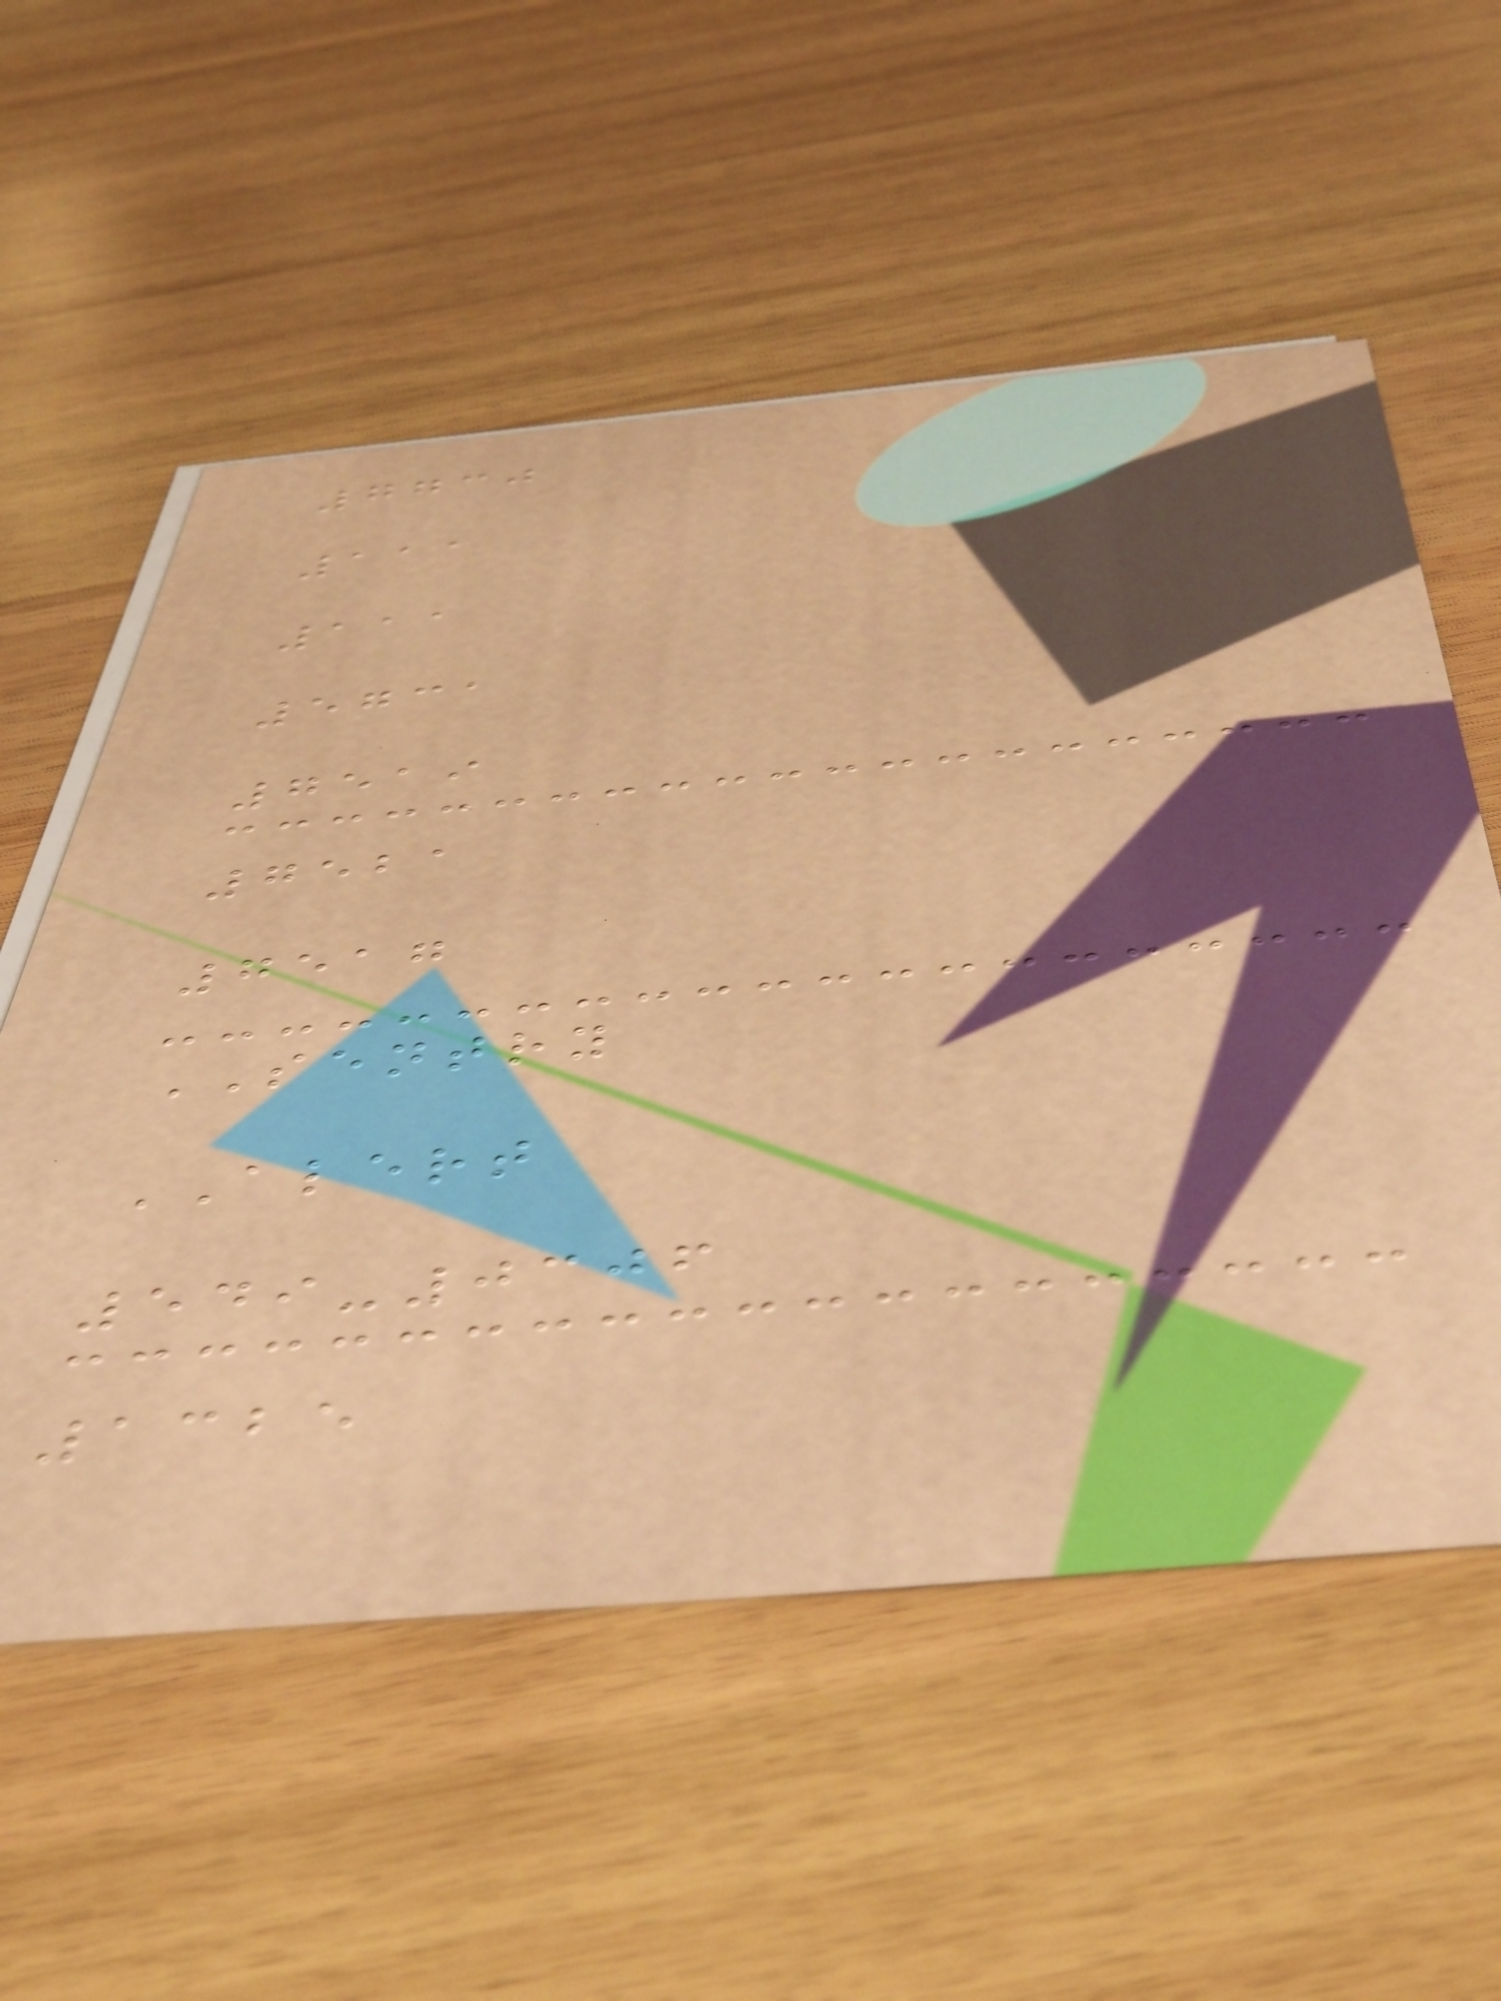7730
111
111
5731
7519
7521
7517
SENTRY
ALERT
549-0306
1325
